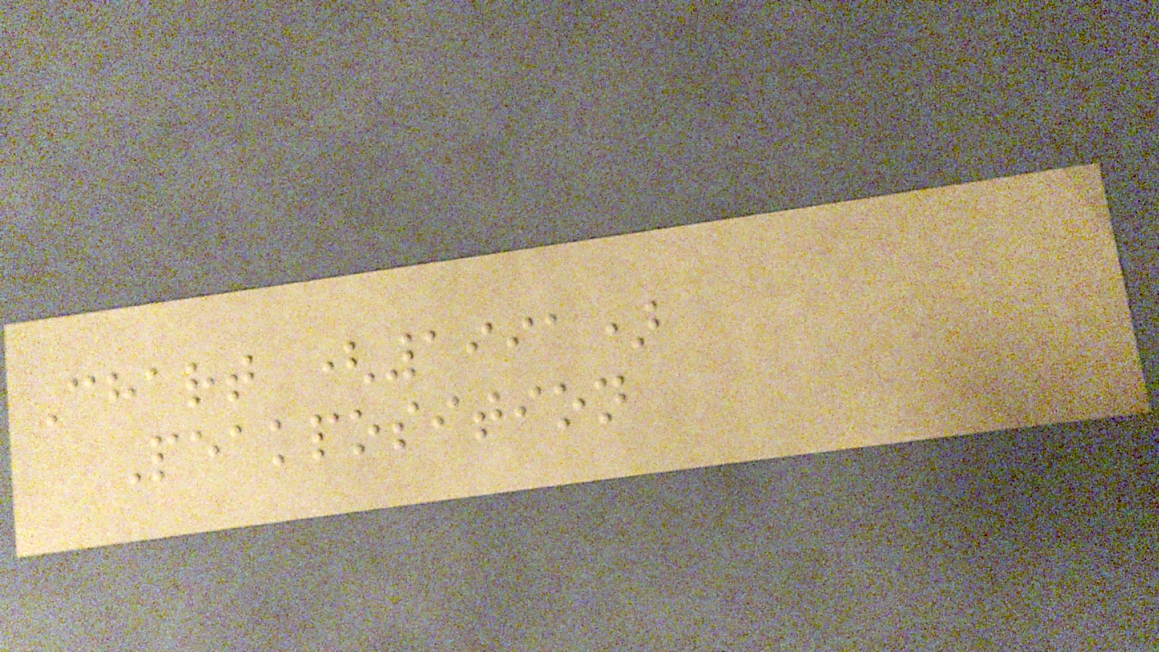Chart (1991)
Peakposition
